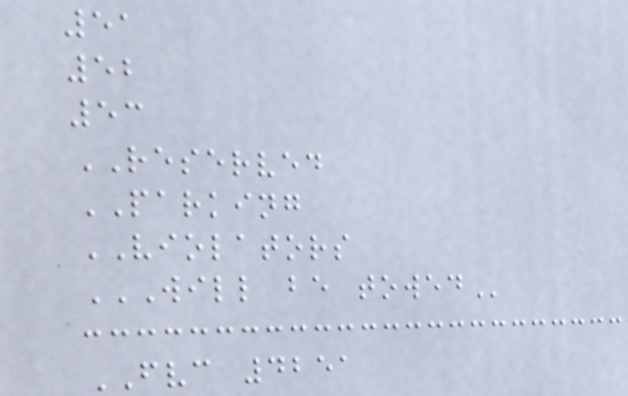51
52
53
RESERVED
PARKING
VIOLATORS
WILL BE TOWED
FVC 4251
